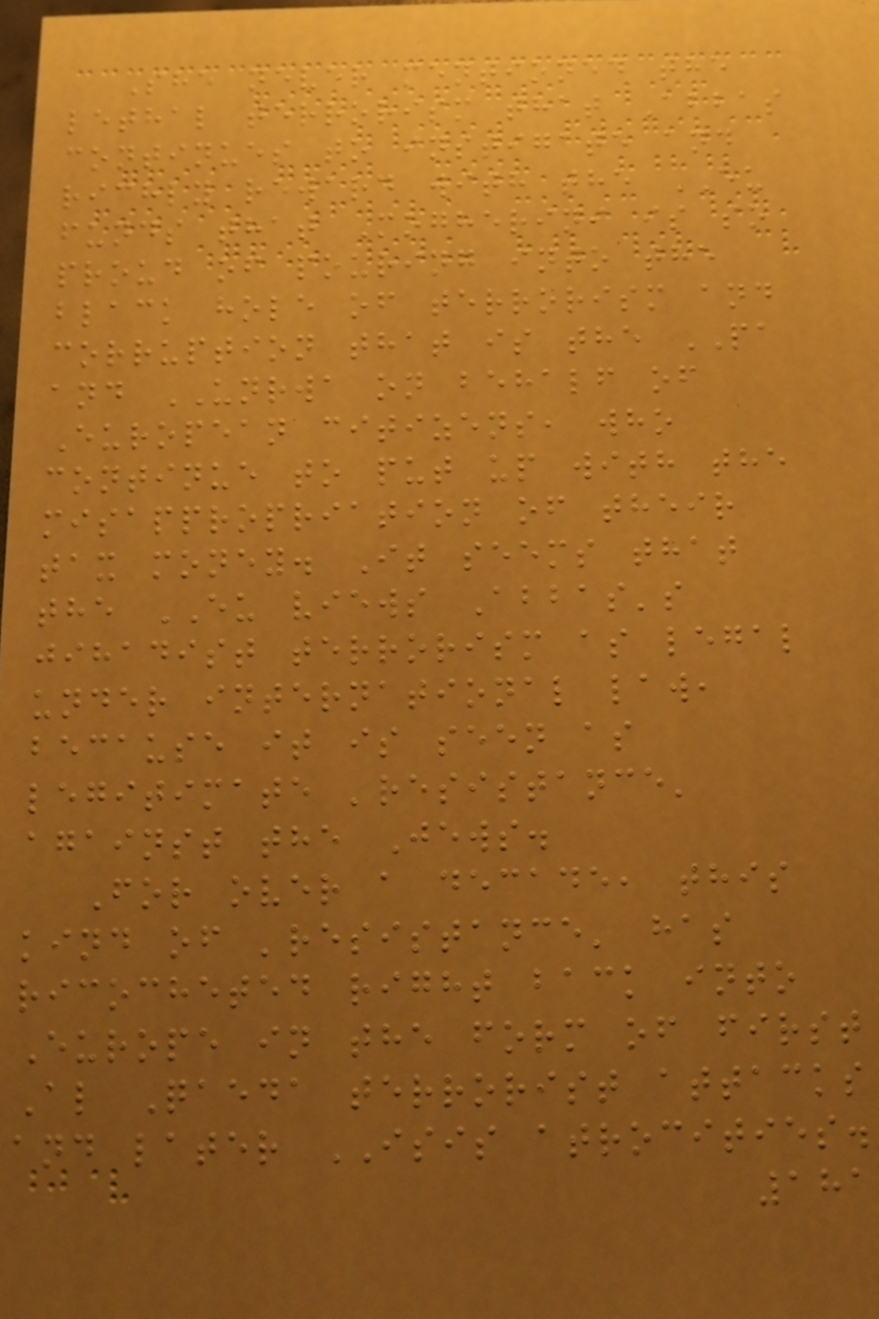She never mentioned the
lethal terrorism that Abbas
continues to instigate and
richly reward with the EU
funds that Mogherini is so
proud of pouring into the
black hole of terrorism and
corruption that is the PA
and UNRWA on behalf of
European citizens, who
continue to put up with the
misappropriation of their
tax money. It seems that
the EU views Abbas's
jihadist terrorism as legal
under international law,
because it is seen as
legitimate 'resistance'
against the Jews.
For over a decade, this
kind of 'resistance' has
ricocheted right back into
Europe in the form of first
Al Qaeda terrorist attacks
and later ISIS atrocities.
181
